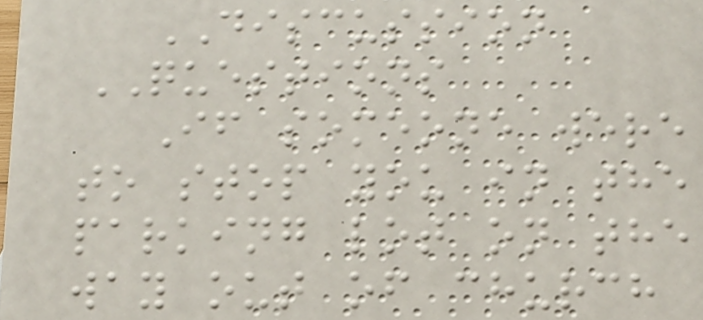DISCUSSION
QUESTIONS
If someone were
to stop you in the
parking lot on the
way out of church
